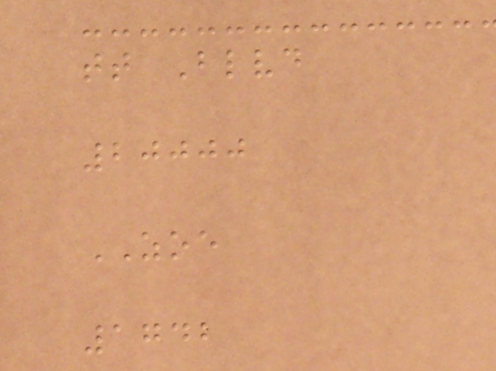tt Blvd
20000
ZOE
1742
